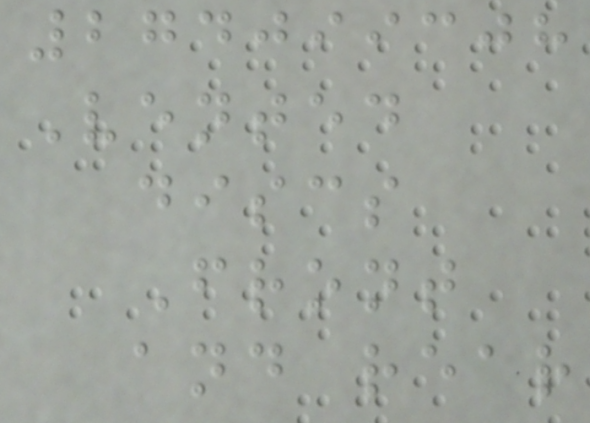274099308
Vented
discs
Front
and rear
